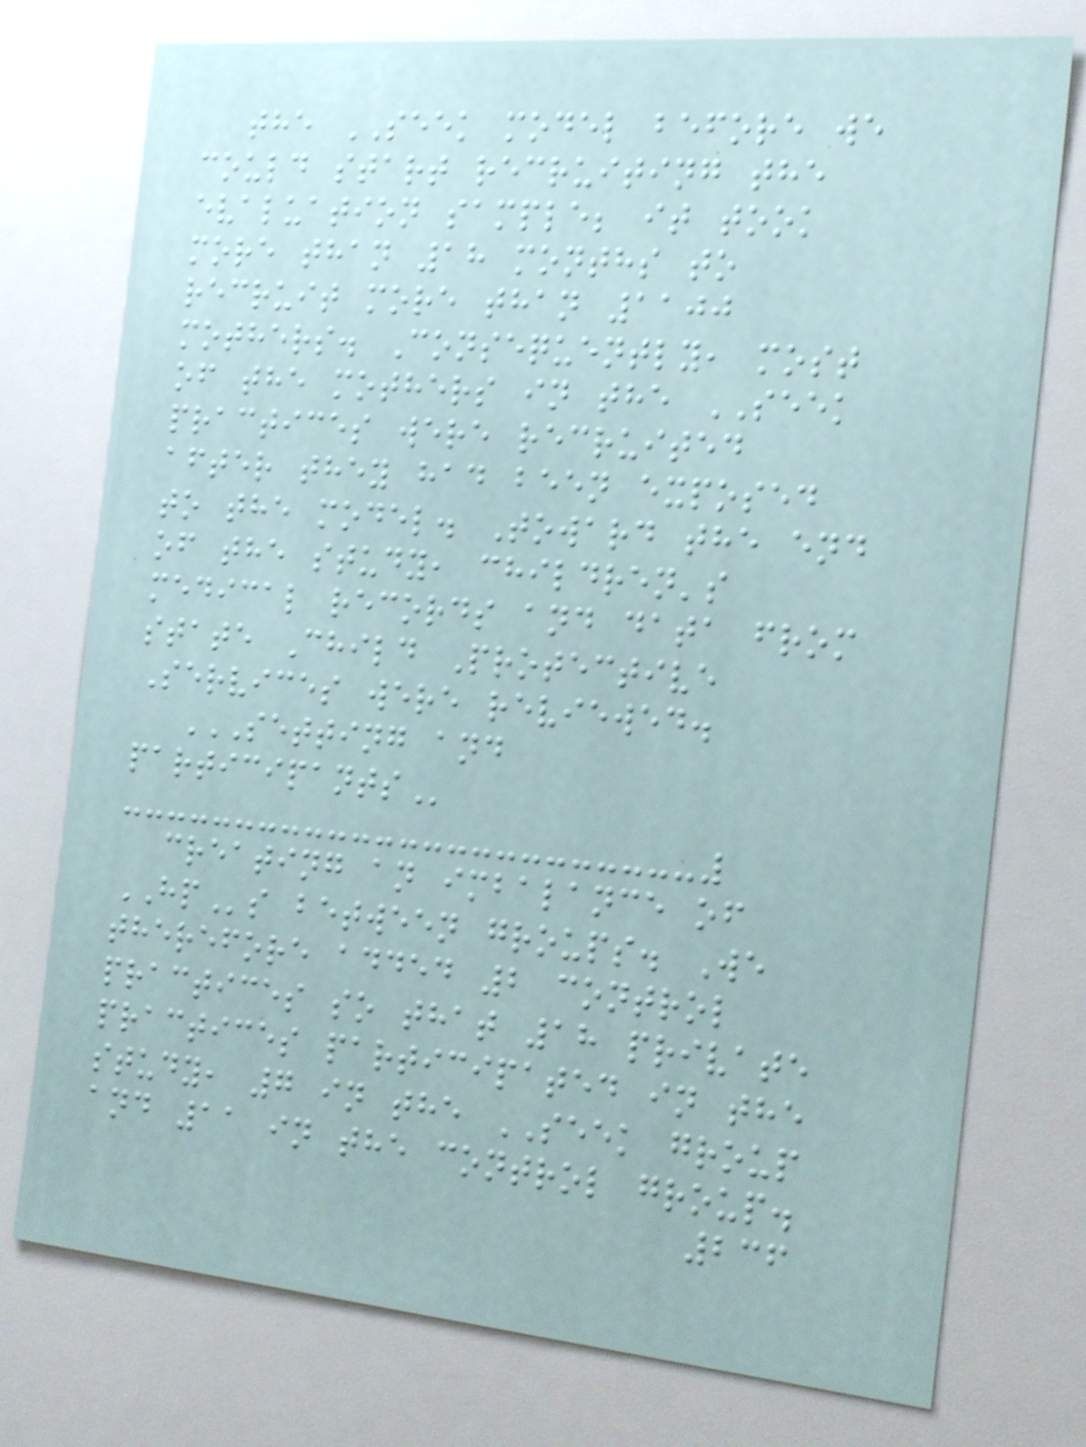the SEEK model before we
could start recruiting the
evaluation sample; it took
more than 18 months to
recruit more than 1100
mothers. Consequently, most
of the mothers in the SEEK
practices were recruited
after they had been exposed
to the model. Toward the end
of the study, children's
medical records and data from
state Child Protective
Services were reviewed.
SETTING AND
PARTICIPANTS
creating an imbalance of
HPs between groups. We
therefore added 2 control
practices so that 18 private
practices participated in the
study, 7 in the SEEK group
and 11 in the control group.
236
